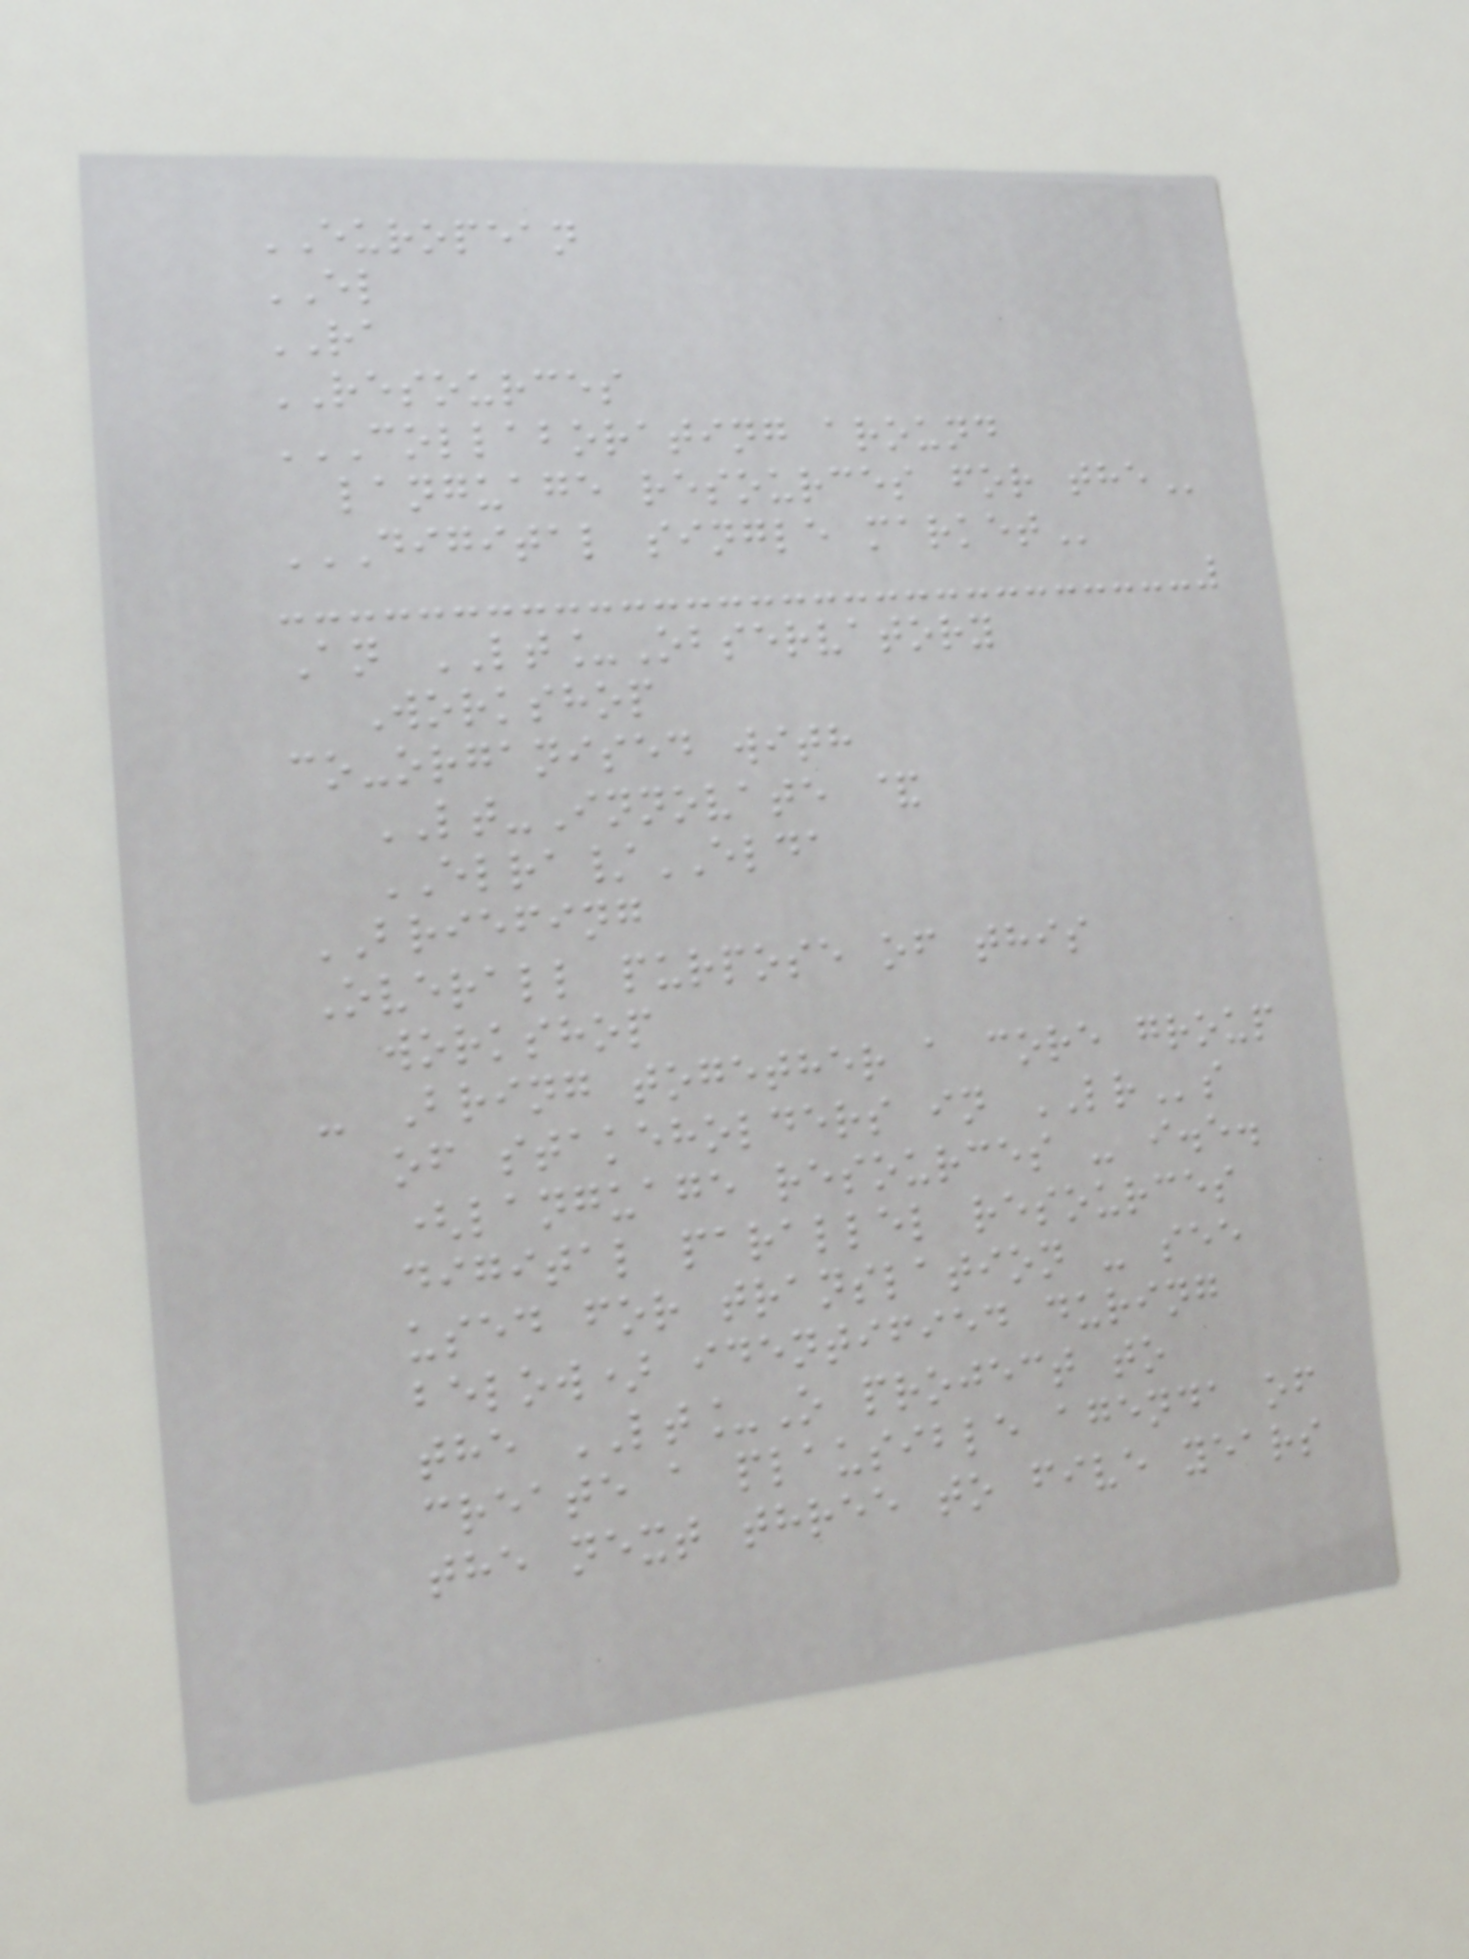EUROPEAN
EL
RA
RESOURCES
COLLABORATING AROUND
LANGUAGE RESOURCES FOR THE
DIGITAL SINGLE MARKET
An LT_Observatory
Workshop
co-organised with
LT-Innovate &
ELRA/ELDA
BRIEFING
Overall purpose of this
workshop
- Bring together a core group
of stakeholders in LRs
(language resources - i.e.
digital parallel resources
used for translation - see
below) identified during
the LT_O project to
create a plausible agenda of
the next three to five years
